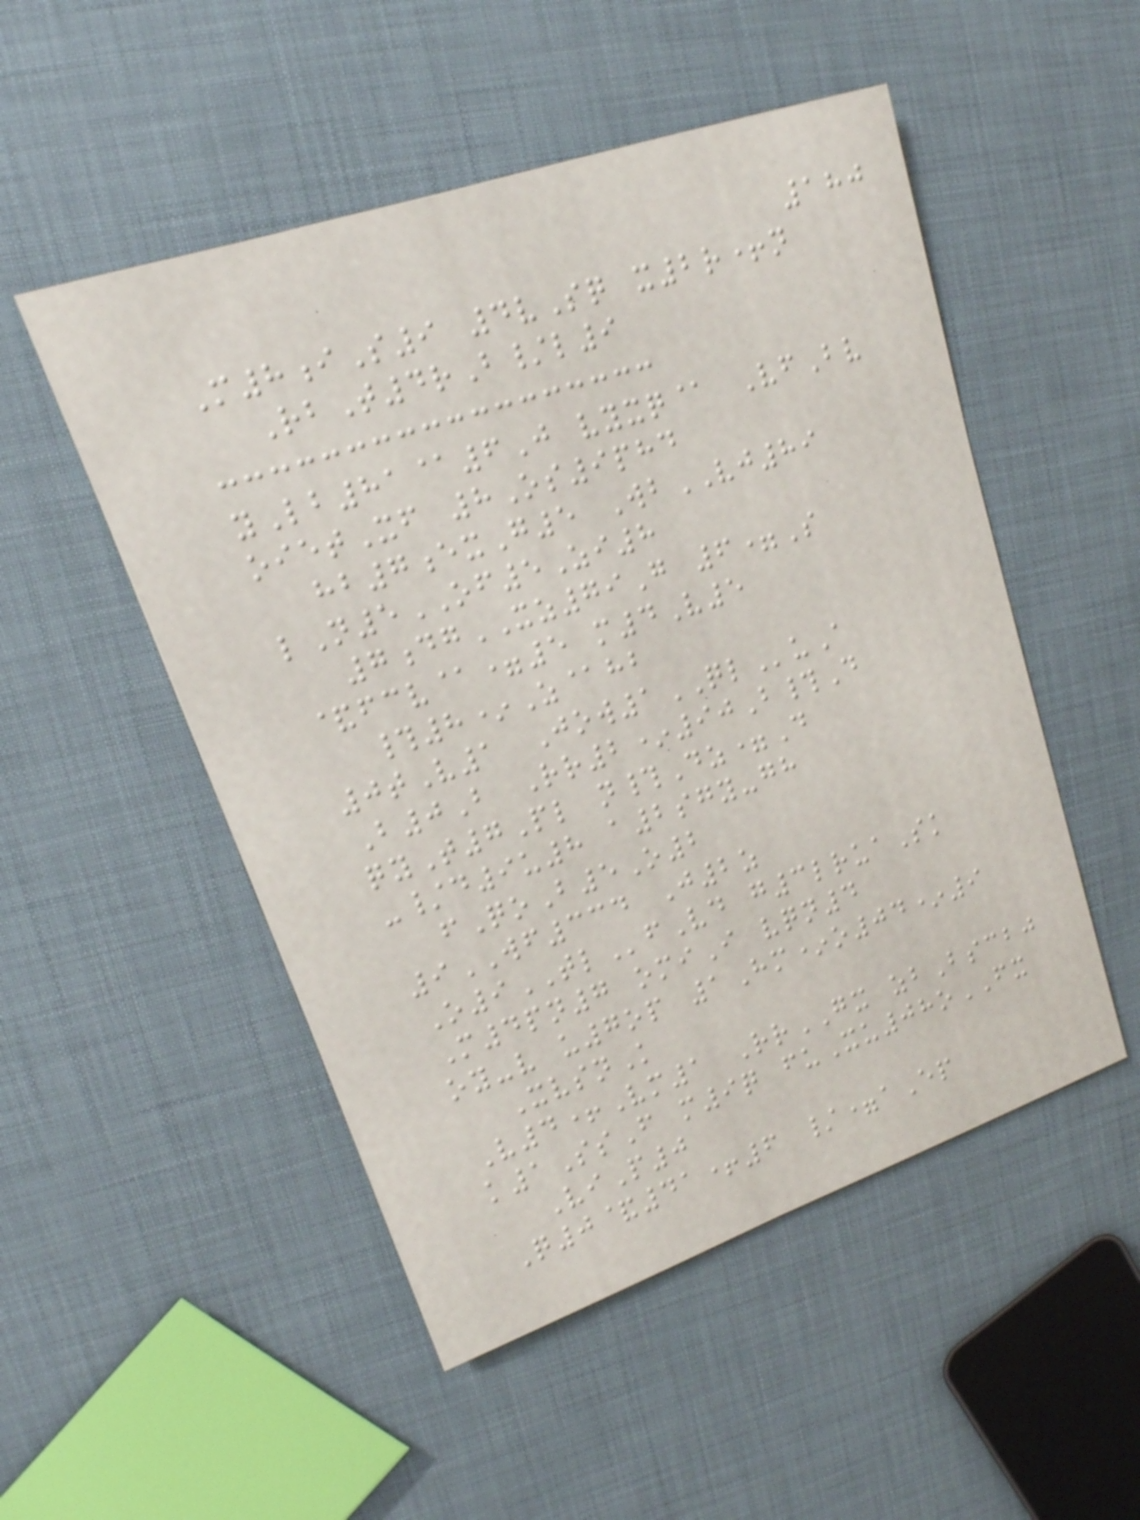180
M8iS9 4vSq x2r+n
RbT4rB/l9
yLb81@6J vyxq@ VfBv
oietXf 8Os9phd
hb7exG5 WbVJ89
lN5OF5Zi8
7dgXZ79G 6=S
&fcv@=5 m4V5
#8*Z@hb
0tV1 Jow1QLuA
B0B Rr2*90B#D
qyT7Pl n#Dz=D
-/d9u8 a2sgy-gh
fQoB5O2
9WF334 J2z
O9TLfVd g3lruaSk
M4pn7 omiI vqn4
oy-v u7op 1Hm*o04*9
XvsnK
V4+Vm1 RrGX zbBscbj
k1SsF m9q fuXu08oFX
ViP0
Q0&41+6 /=aEp
